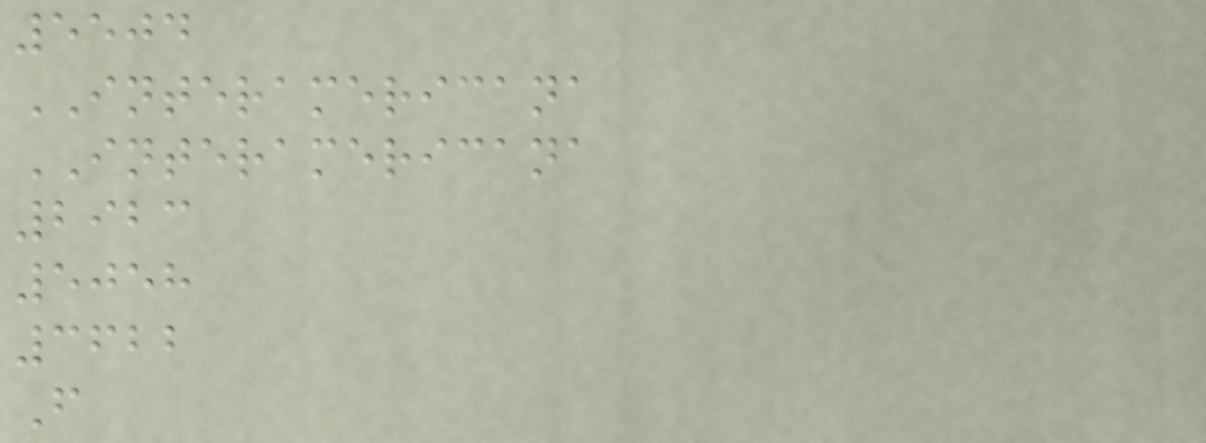5504
INTERAMERICANA
INTERAMERICANA
2923
5058
3622
F
